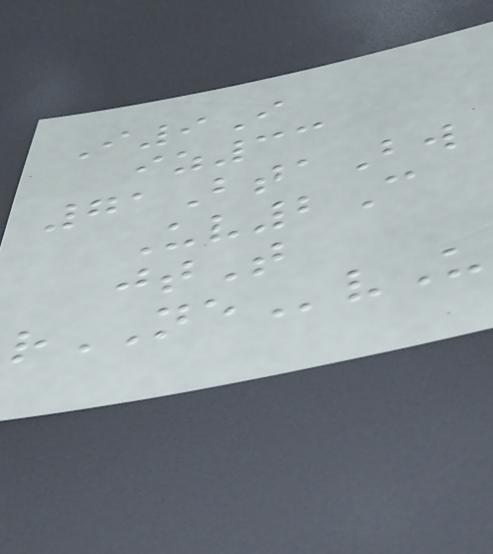I9I
iz33
71BtaBw
Uv2C
jtT
rNEvU
